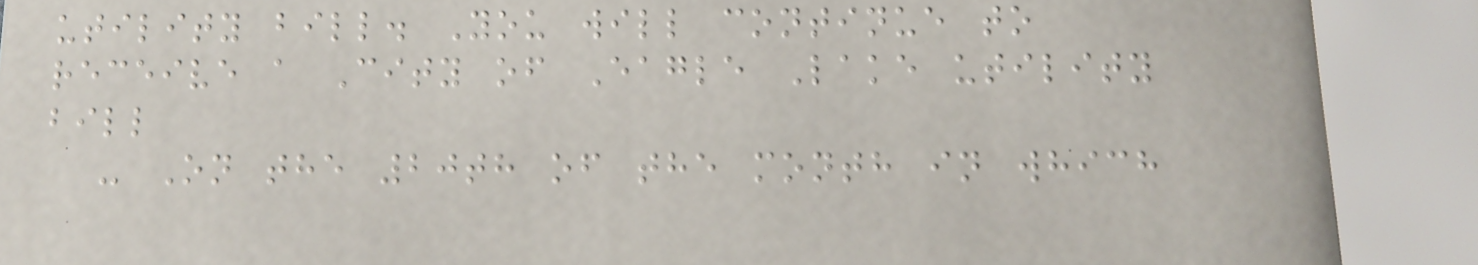utility bill. You will continue to
receive a City of Eagle Lake utility
bill
- On the 20th of the month in which
